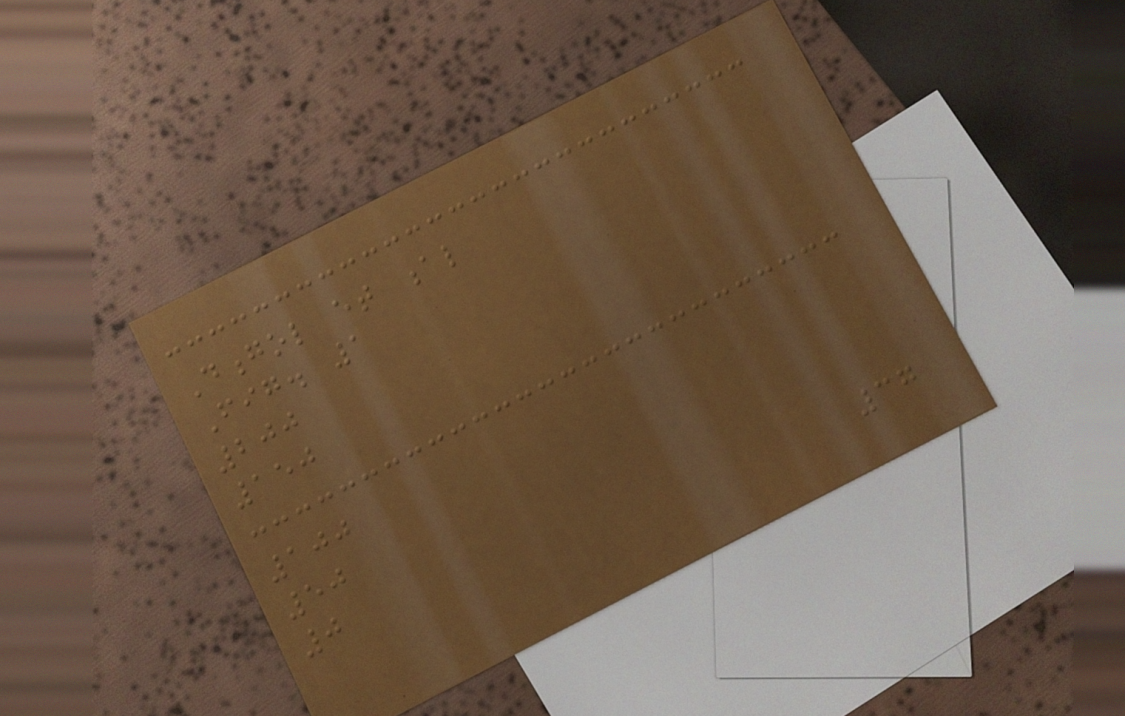Dongol et al
Fig. 1
200
150
100
50
0
37
